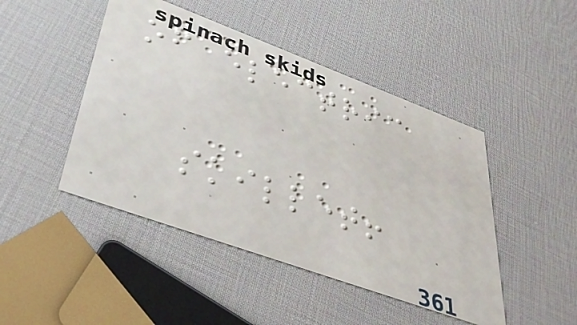of electric
skillet!
